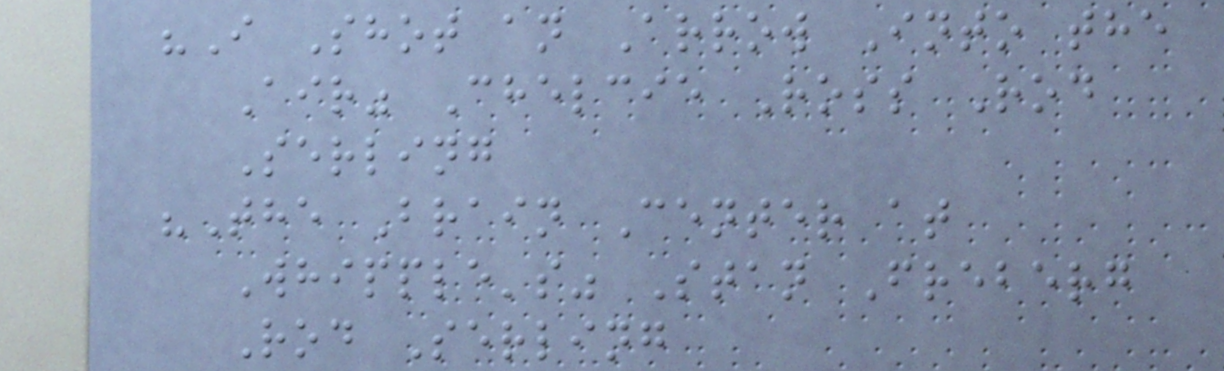"I Shot an Arrow Into the
Air" Chelcie Ross Rod
Serling
"The Brain Center at
Whipple's" Stan Freberg
Rod Serling
